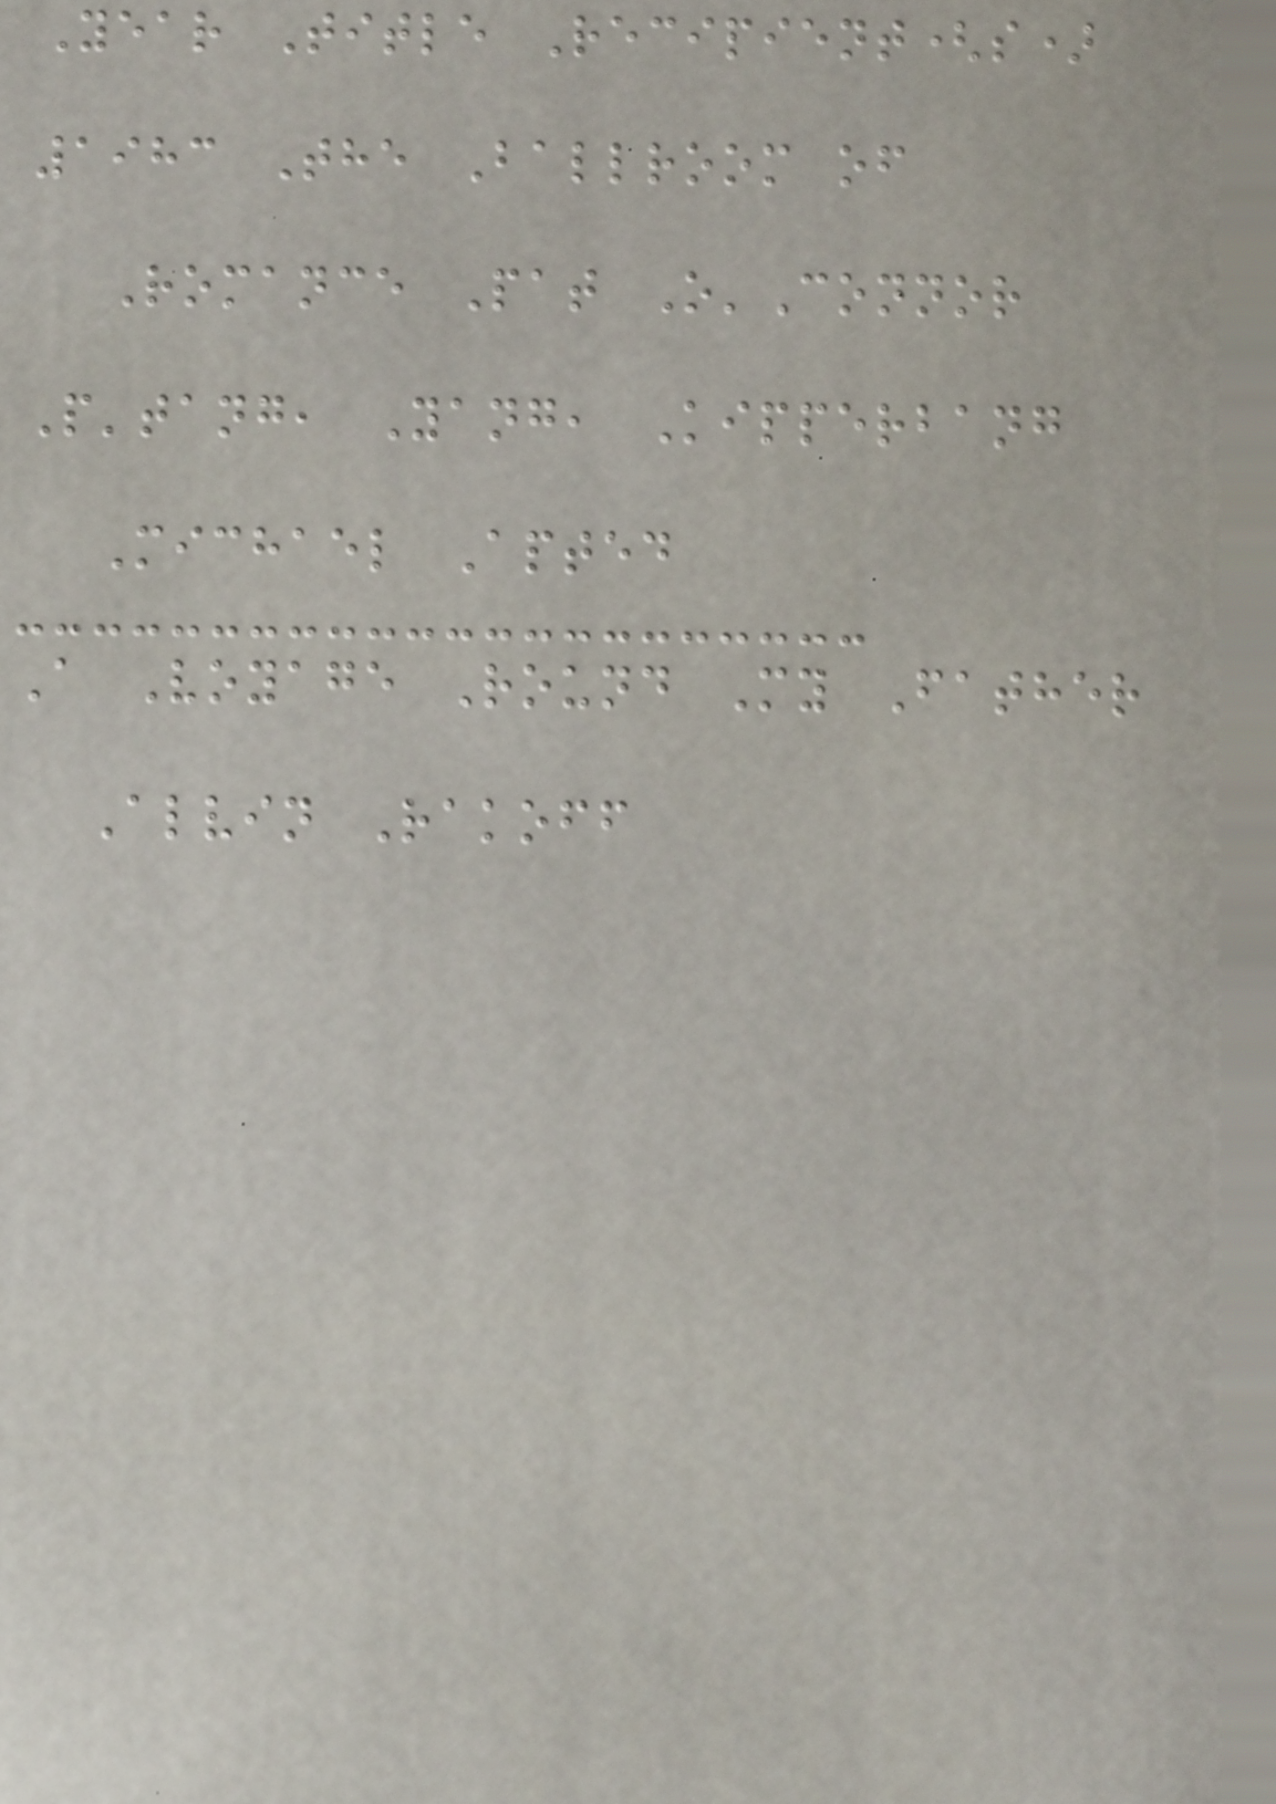Year Title Recipient(s)
1983 The Ballroom of
Romance Pat O'Connor
P'tang, Yang, Kipperbang
Michael Apted
A Voyage Round My Father
Alvin Rakoff
